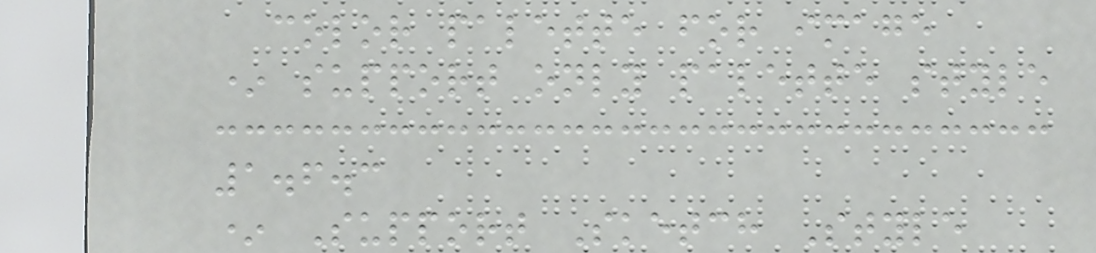color palette for image
* support only palette style
1.6.3
* Support Sketch Style
